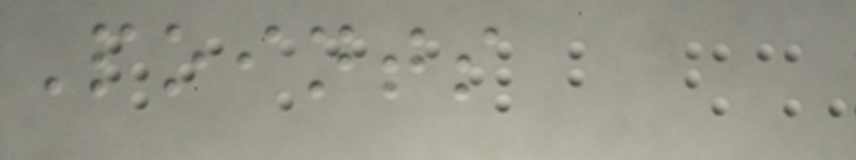Points
